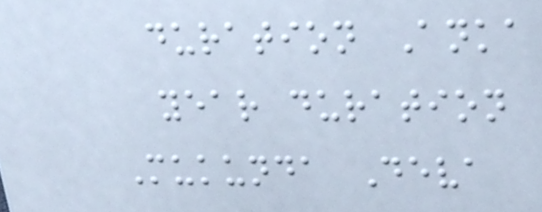duration Anka
year duration
Mukunda Deva
